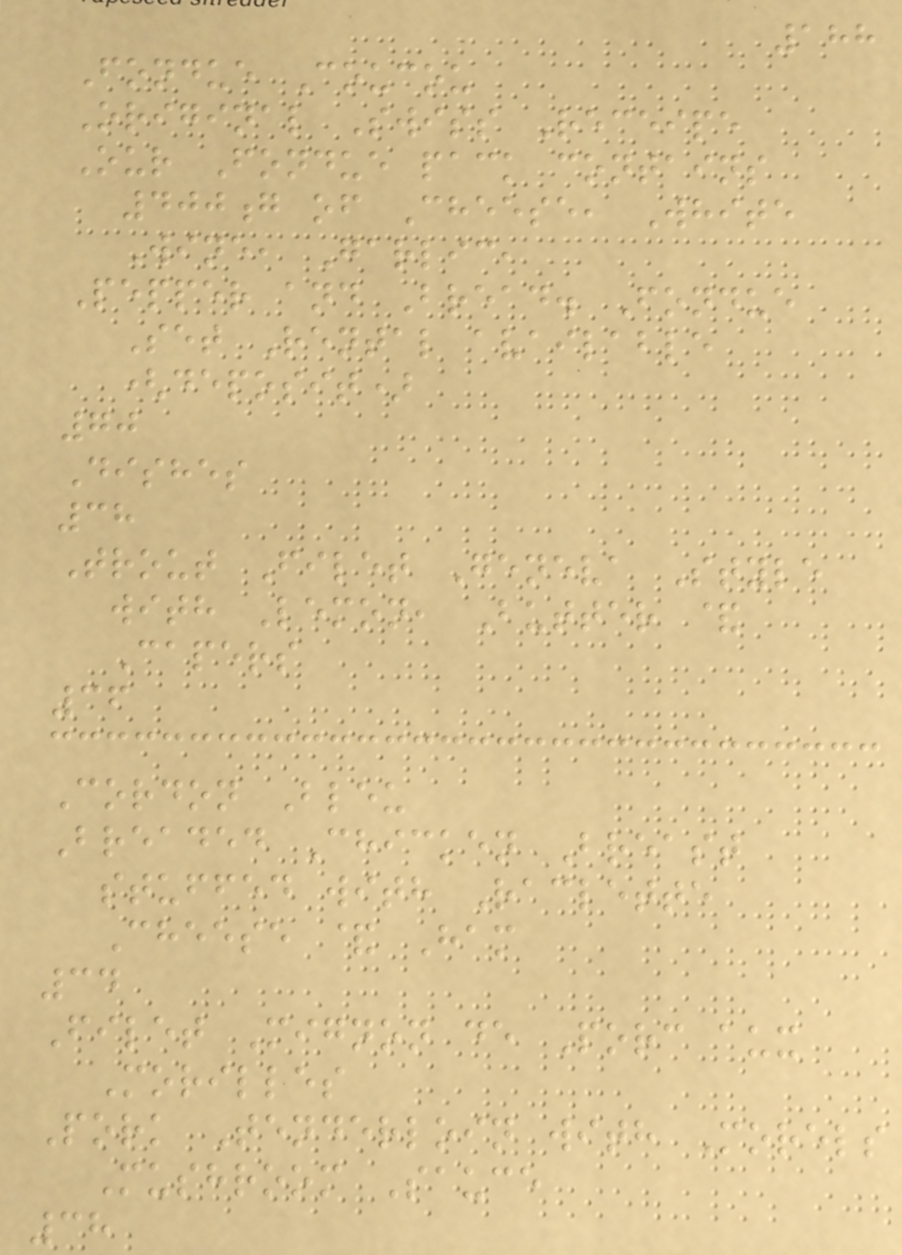188
Fondue Coucou
Original Swiss Receipe
Our Fondue pack contains
400g of Cheese, White
Wine, Garlic,
Pepper and Bread. Fondue
Set Rental available
(deposit)
70
Dishes
38
Trout Filet Geneva Style
with Lemon, Butter &
Capers
36
Cordon Bleu
Breaded Chicken Breast
stuffed with Raclette
Cheese & Ham
34
Filet Mignon de Porc aux
Morilles
Pork Tenderloin with Morels
Mushroom Sauce
38
